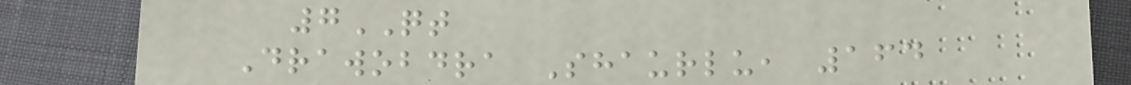7QT
Drawobdra Shaurlu, 164
